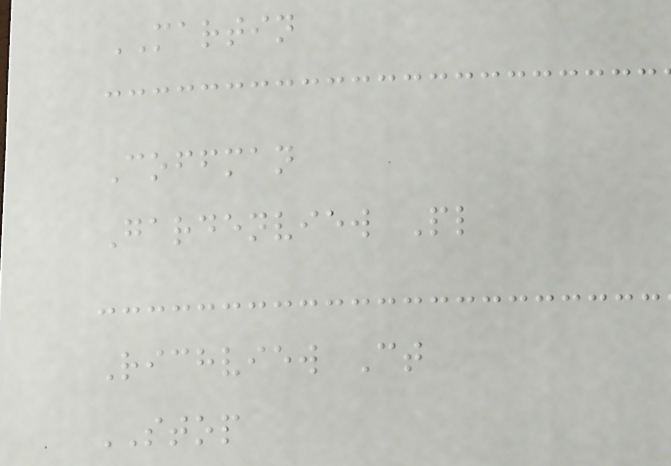MARTIN
Coffman
Gardenview Pl
Richview Ct
STOP
